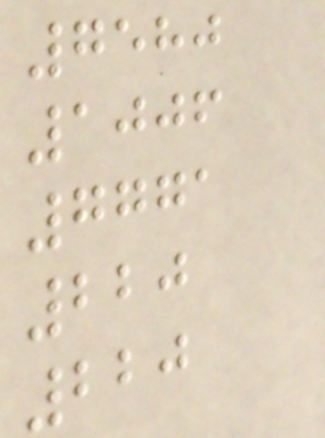7580
1006
7771
220
220
